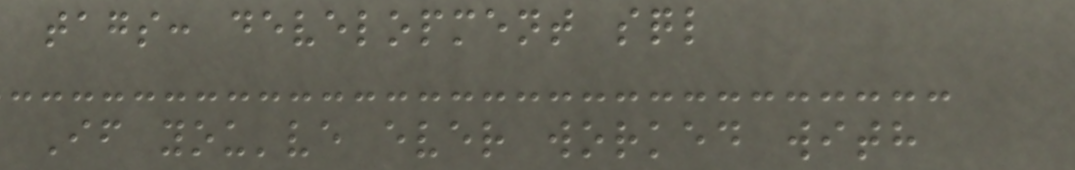tags: development sql
If you've ever worked with
